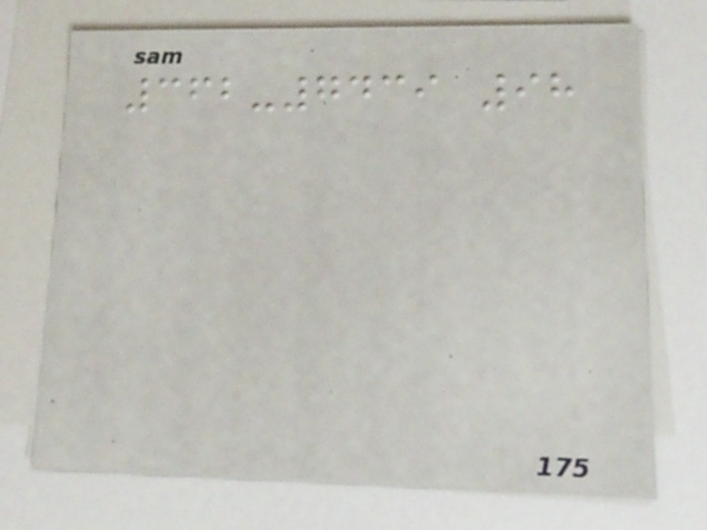362-7439 98
